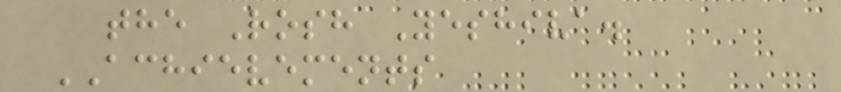the Rosh Yeshiva.
ACHIEVEMENTS
